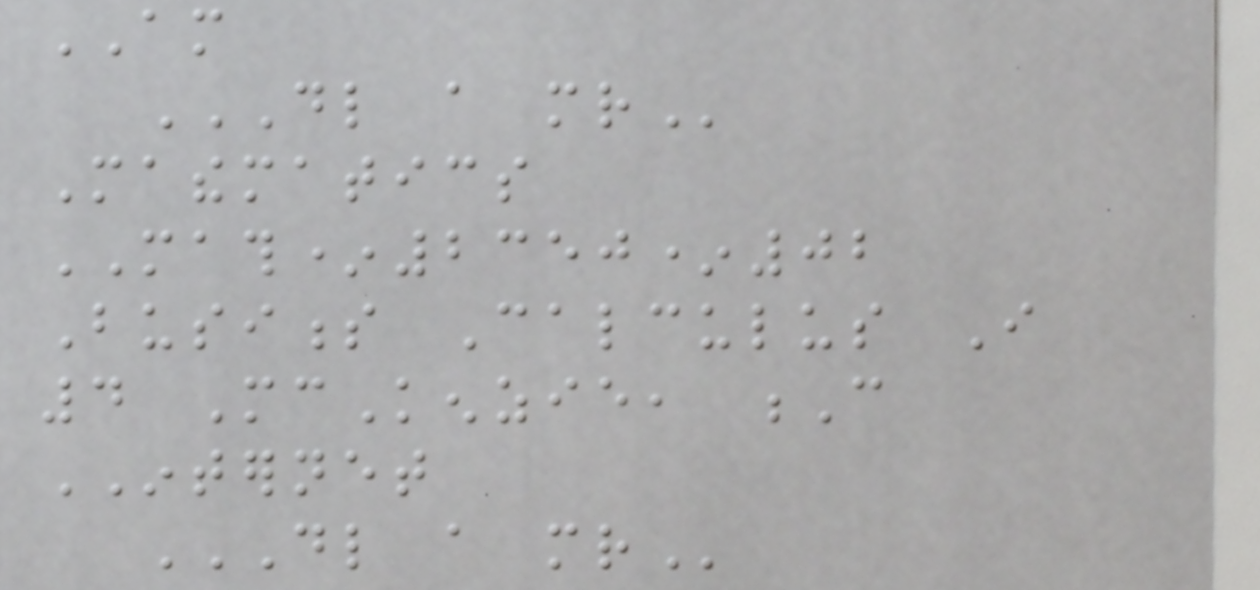AM
DL A MR
Mathematics
MATH*2350*02
Business Calculus I
4 McKenzie, C
INTERNET
DL A MR
